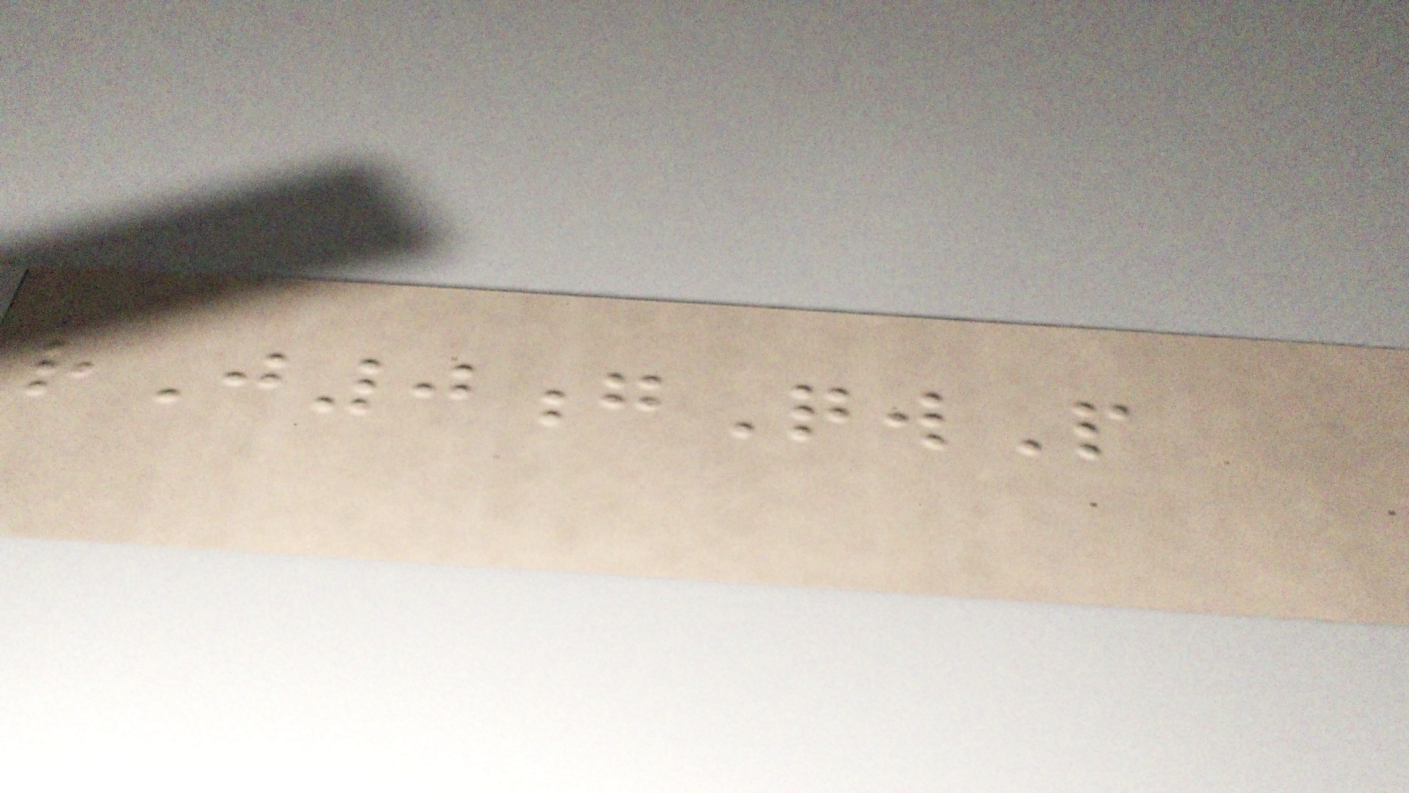rJ0gQwP
